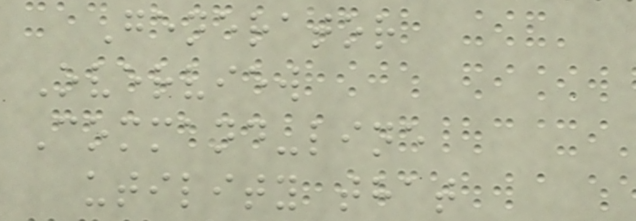Generator
Overview
Command-line
utility that
